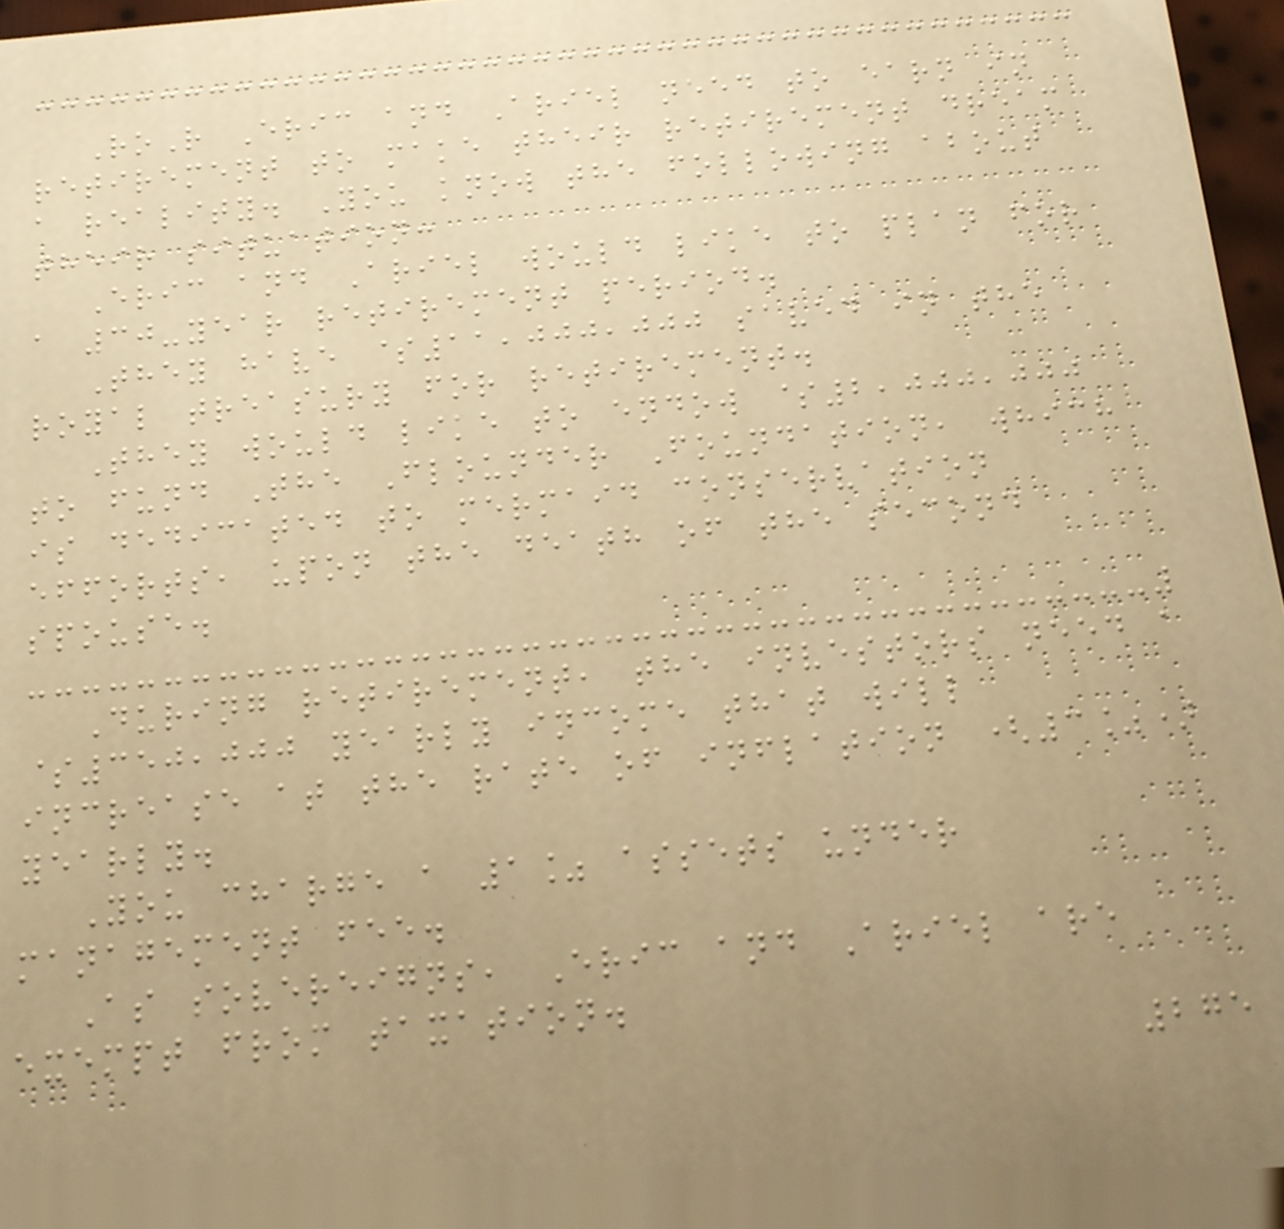RoR Eric and Ariel need to earn in
retirement to make their retirement dream
a reality. You know the following about
their situation:
Eric and Ariel would like to plan for
a 30-year retirement period.
They have $11,000,000 saved in the
royal treasury for retirement.
They would like to endow $2,000,000
to fund The Flounder Foundation, which
is dedicated to mermaid conservation
efforts, upon the death of the second
spouse.
During retirement, the investors need a
$350,000 yearly income that will
increase at the rate of inflation (3%)
yearly.
You charge a 1% assets under
management fee.
As sovereigns, Eric and Ariel are
exempt from taxation.
275
